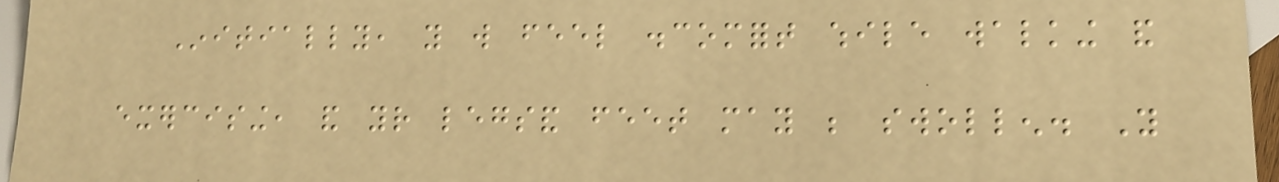Initially, you will feel discomfort while walking and
exercising, and your legsand feet may be swollen. You
